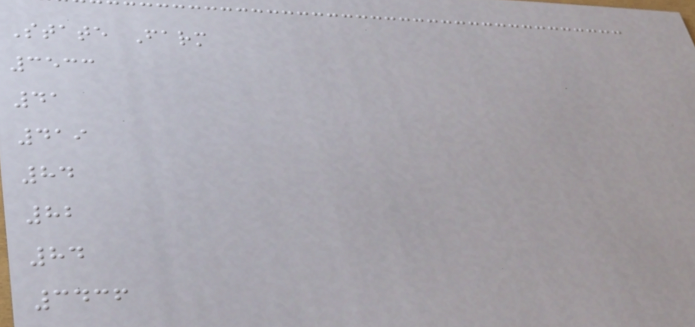State Farm
3533
41
419
84
82
84
3436
